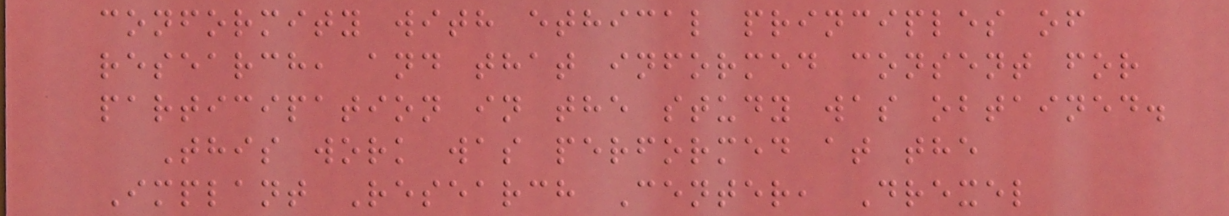conformity with ethical principles of
research, and that informed consent for
participation in the study was obtained.
This work was performed at the
Implant Research Center, Drexel
